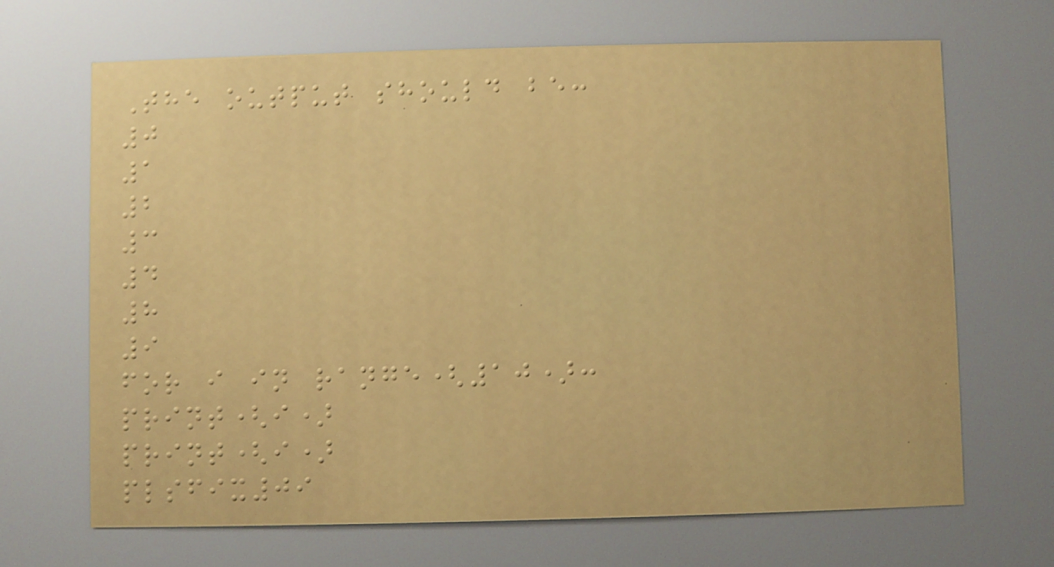The output should be:
0
1
2
3
4
8
9
for i in range(10):
print(i)
print(i)
plsfix09
